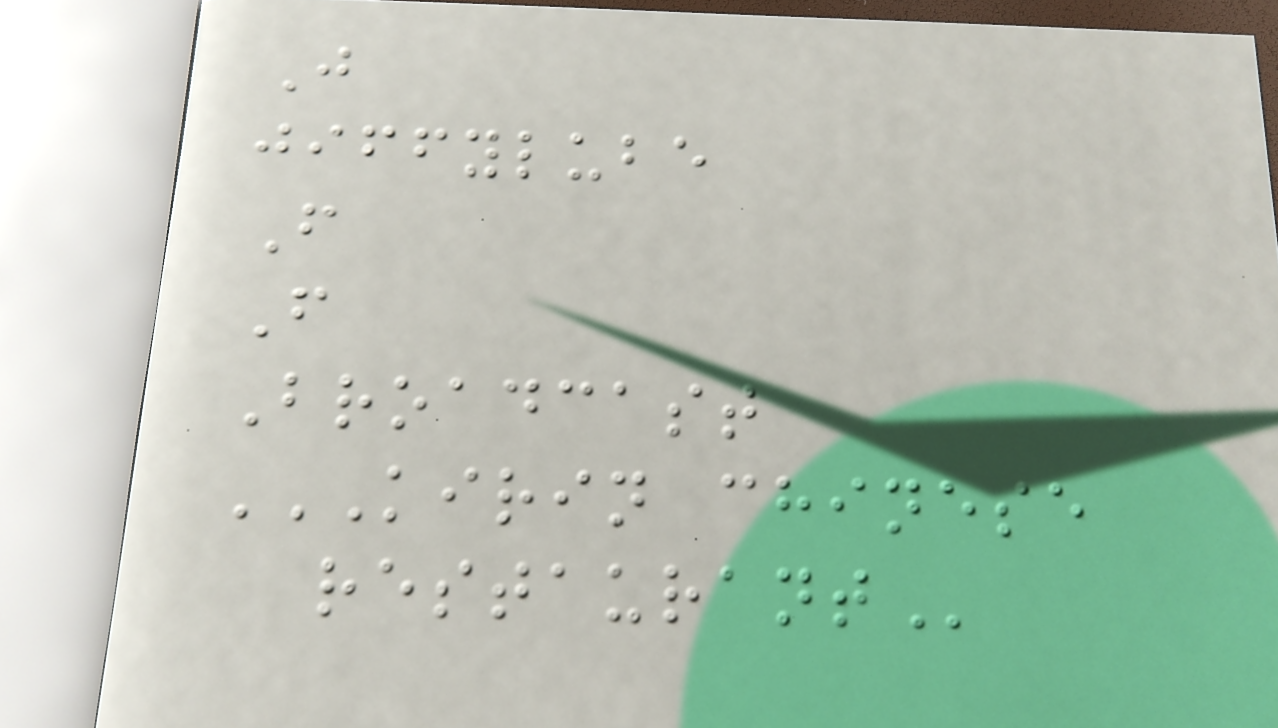J
jiffylube
F
F
Broadcast
KIRIN CHINESE
RESTAURANT
